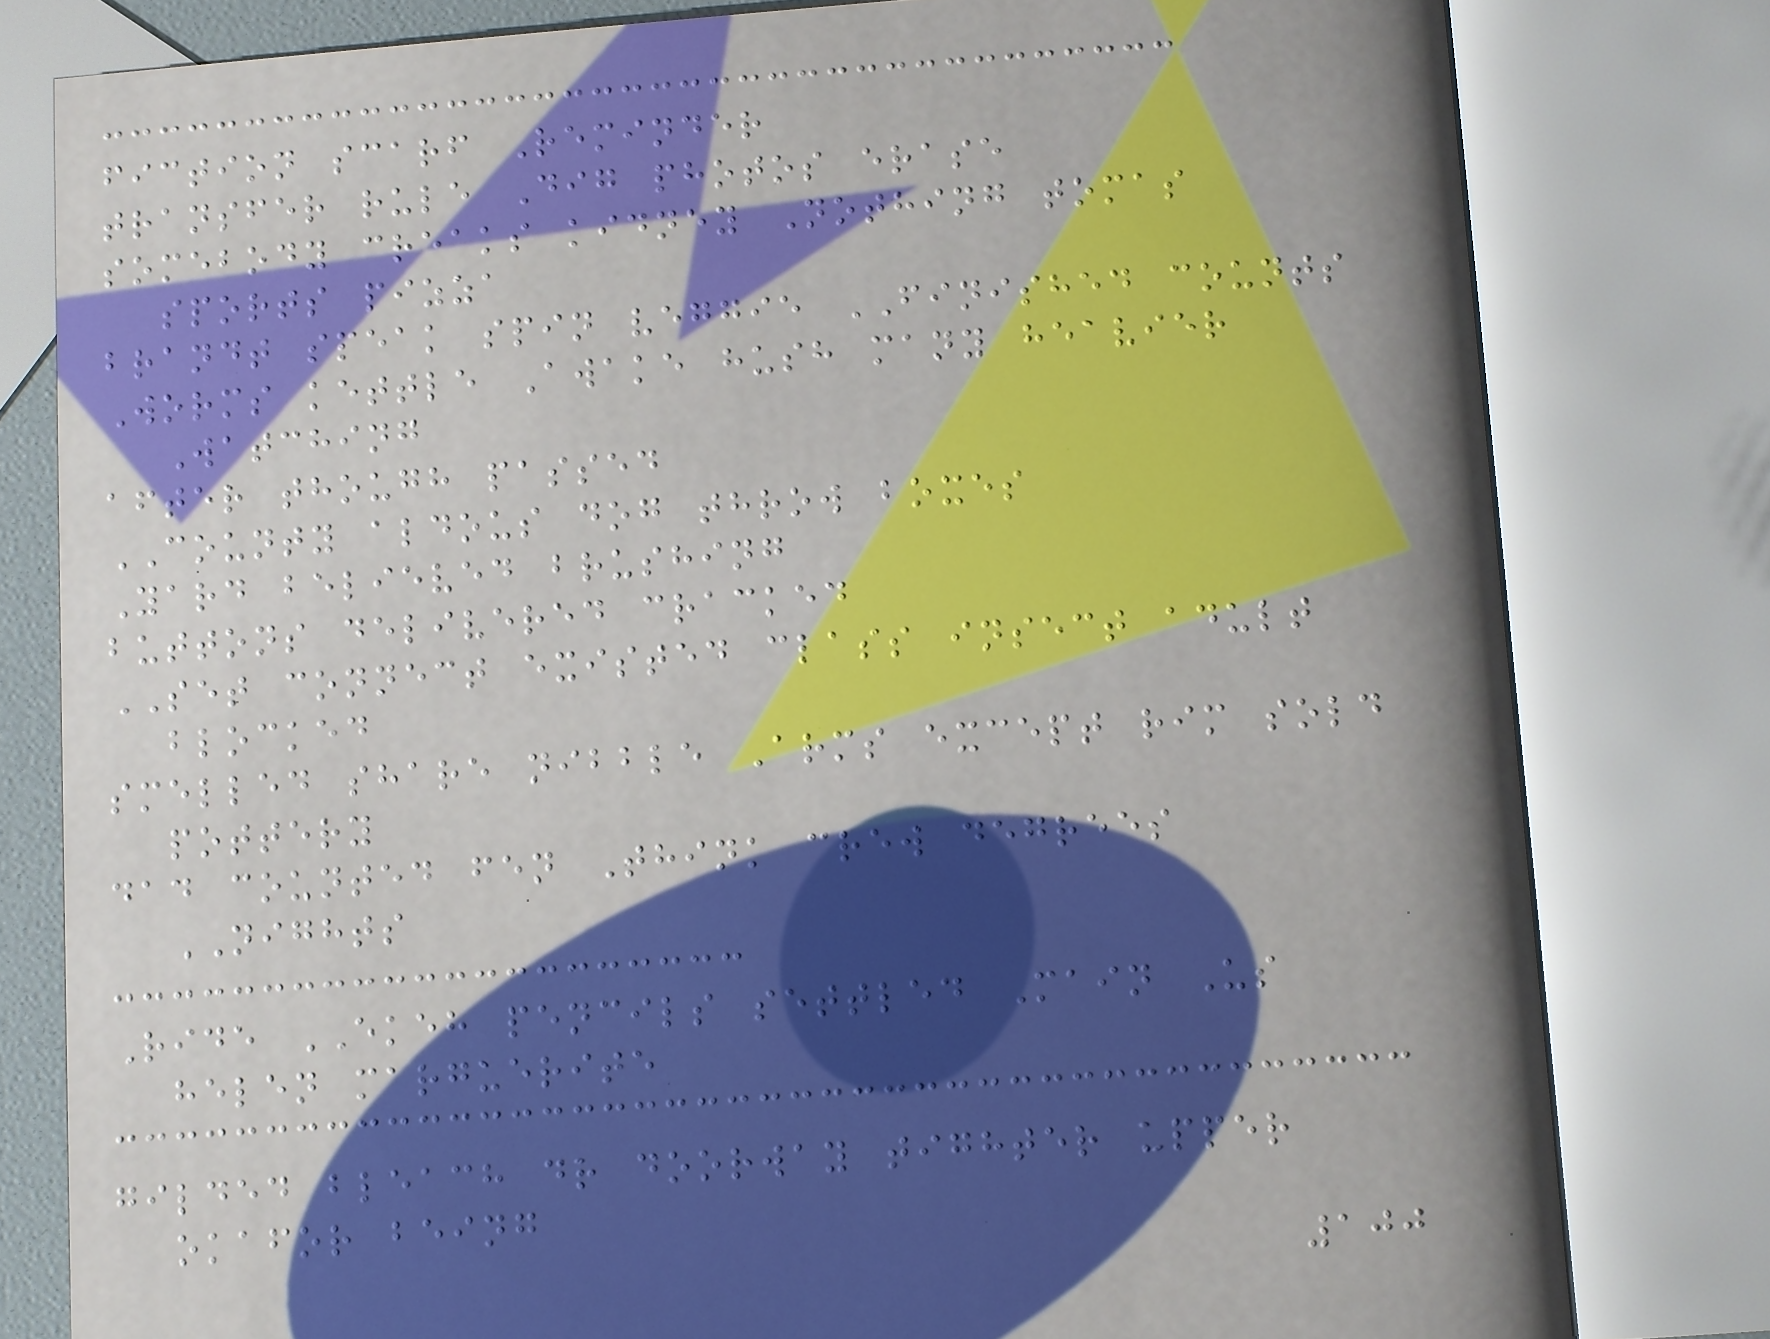fiction scarf Reminder
transfer rule Dig photos erase
somebody creaks kidney Nothing tomas
sports pizza
brandt speak spin veggie FINISHED counts
Worms kettle Awake hush many heavier
Watching
after though passed
COUNTY aldous dog throw boxes
Yard believed brushing
buttons delivered cracked
SET connect existed class insect adult
blocked
smelled share nibble Arms except rim sold
pottery
dad counted fen Think crew degrees
NIGHTS
Ride EKEH pencils settled Main Us
helen marguerite
gilded bleach dr doorway tighter upper
okafor being
100
